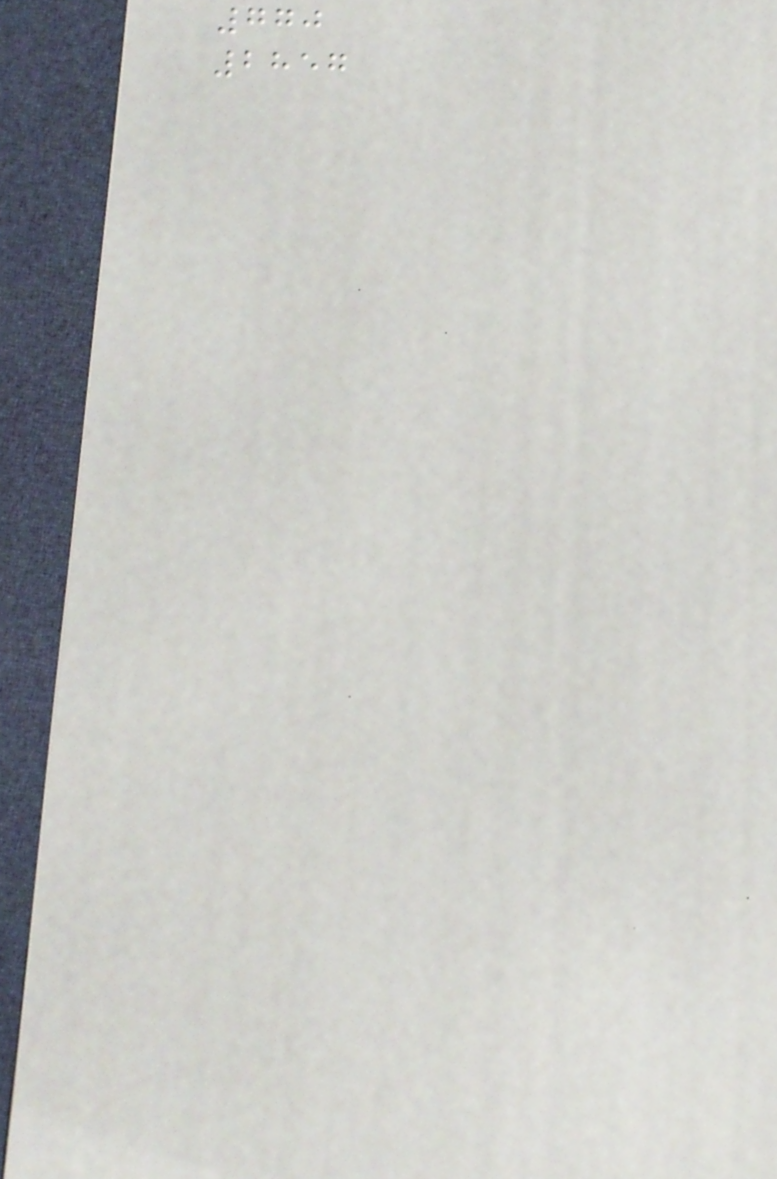770
2857
